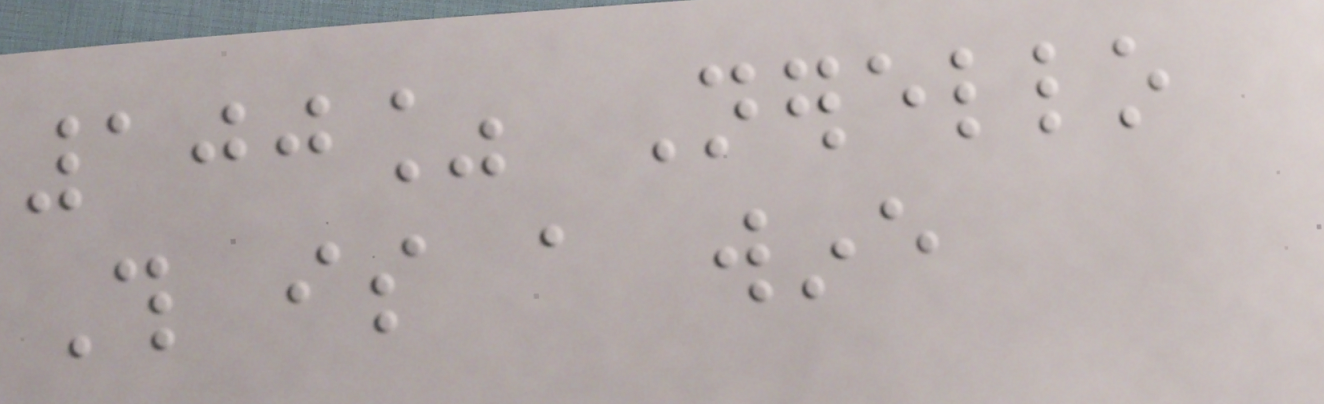100% Nerello
This is a wine
